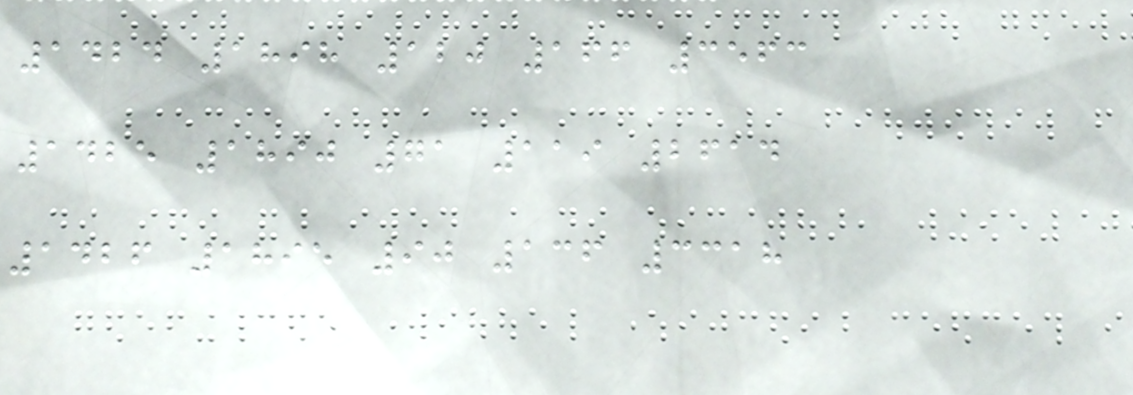1424 1898 120 166 3563
1425 1890 71 119 2614
1426 1895 90 136 3318
